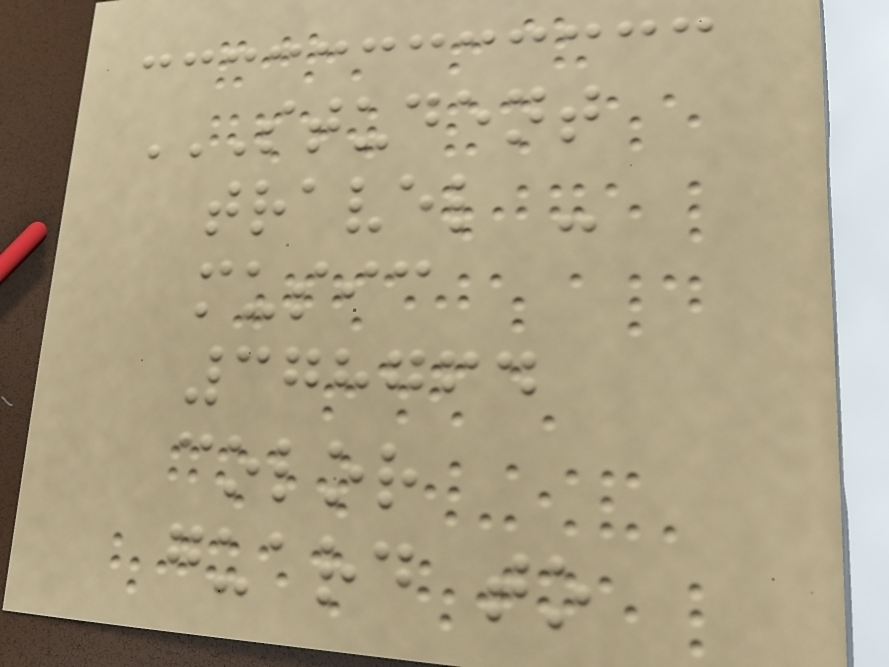STUDENT
TRAVEL -
MUSIC
378764
COLOR
GUARD TO
